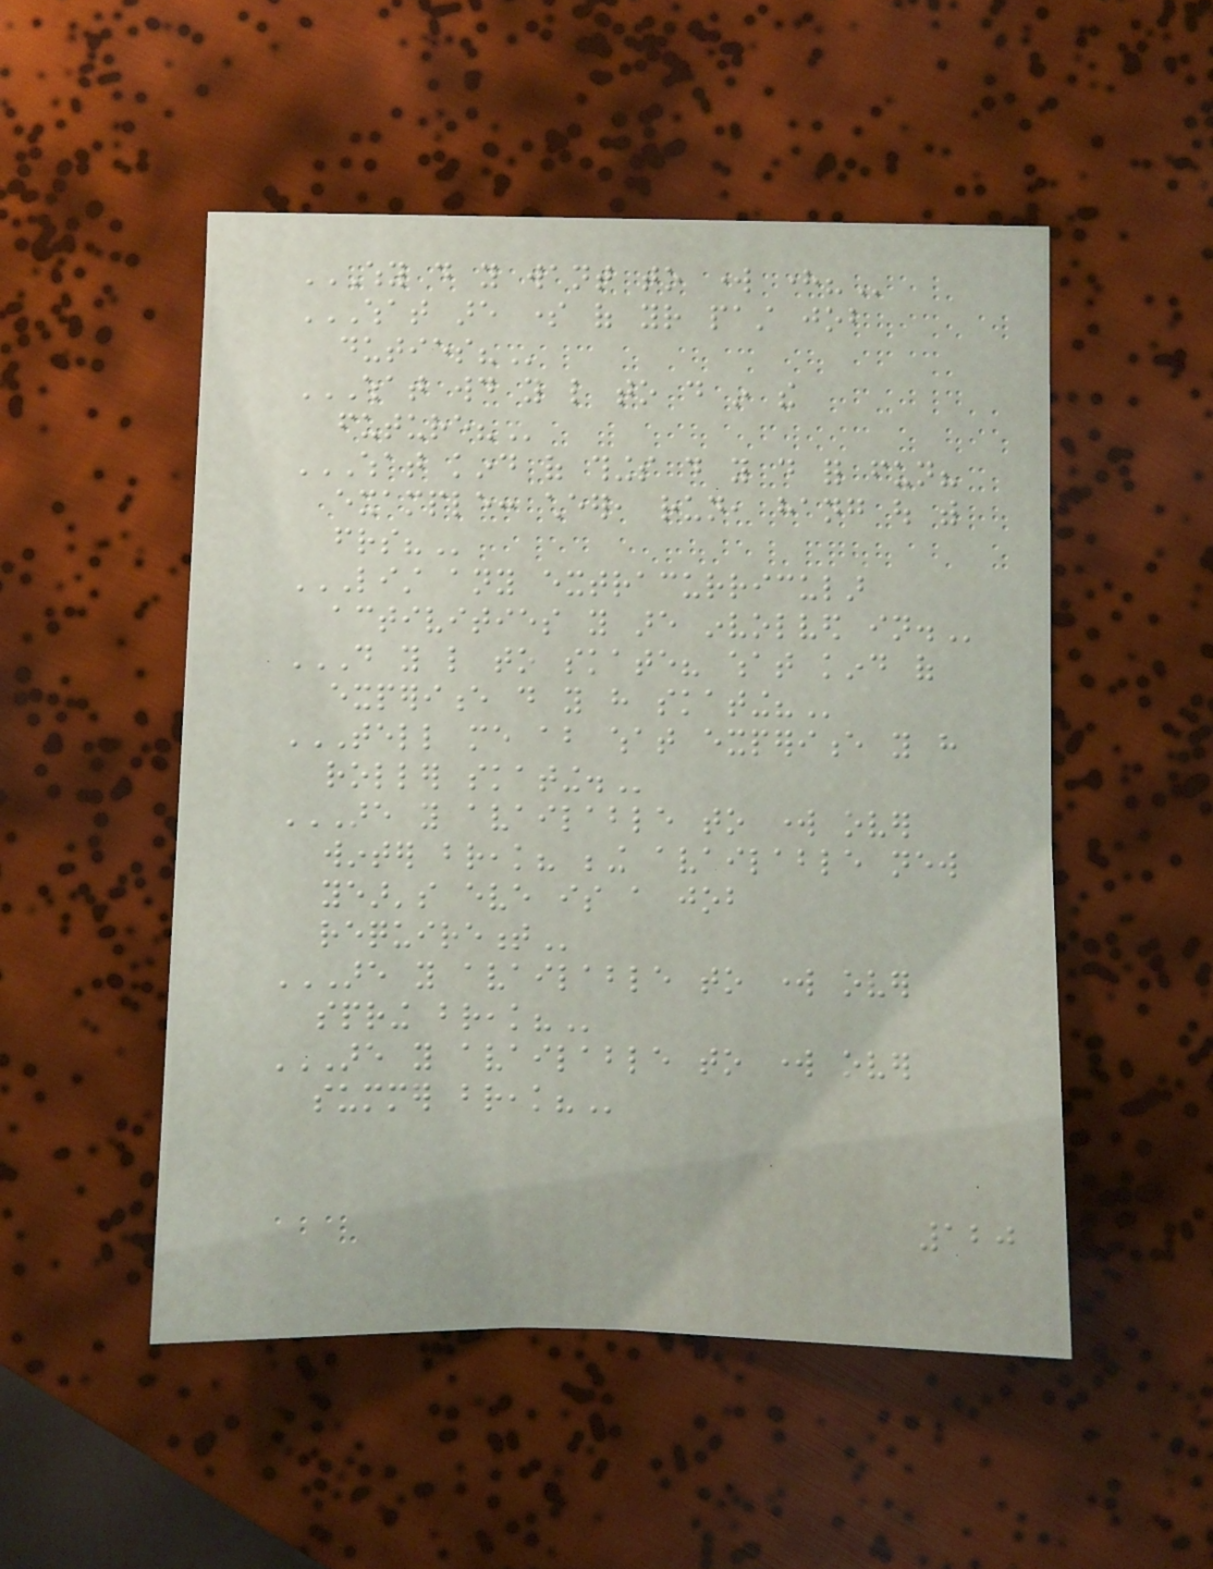WHY DO YOU WANT TO WORK HERE?
WHAT ARE SOME OF YOUR PAST JOB
DUTIES?
WHAT WOULD YOU LIKE TO DO IN THE
FUTURE?
WHAT KIND OF THINGS DO YOU DO FOR FUN?
EXAMPLE: CHEER, RUN, HANG OUT WITH
FRIENDS?
LIST ANY EXTRACURRICULAR
ACTIVITIES YOU ARE INVOLVED IN.
DO YOU LIKE TO SKATE? WHAT KIND OF
EXPERIENCE DO YOU HAVE SKATING?
TELL ME ABOUT WHAT EXPERIENCE YOU HAVE
ROLLER SKATING.
ARE YOU AVAILABLE TO WORK OVER
WINTER BREAK? BEING AVAILABLE NEW
YEAR'S EVE IS A JOB
REQUIREMENT
ARE YOU AVAILABLE TO WORK OVER
SPRING BREAK?
ARE YOU AVAILABLE TO WORK OVER
SUMMER BREAK?
120
